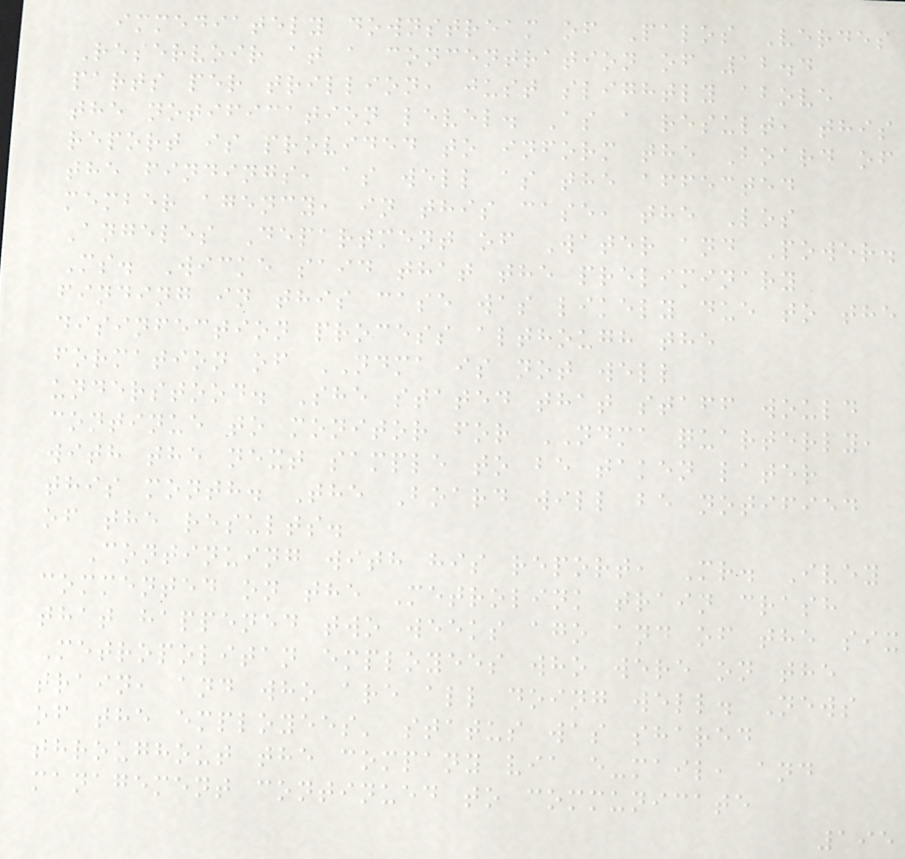immediately downstream of Palos Verdes
Reservoir at a concentration of 12.4
parts per trillion, just slightly above
the notification level. As a result, this
report is provided to inform the Board of
the findings, as well as the affected
member agency, in this case, the Los
Angeles Department of Water and Power.
Ms. Wicke said that the preliminary
finding in this case was likely due to the
disinfection process although the
formation of NDMA is not well
understood. She stated that staff would
continue to monitor for NDMA quarterly,
with the next sample to be taken later
this month. The Board will be notified
of the results.
Continuing with his report, Mr. Ivey
commented on the Metrolink train crash
that happened two weeks ago and of the six
Metropolitan employees who were on the
train, and who are all doing well. News
of the employees' status was shared
throughout the company via e-mail, and
management continued to communicate
195
